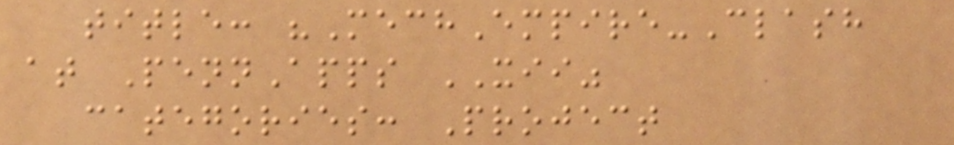title: "MechEmpire-Clash
at PennApps XII"
categories: Project
